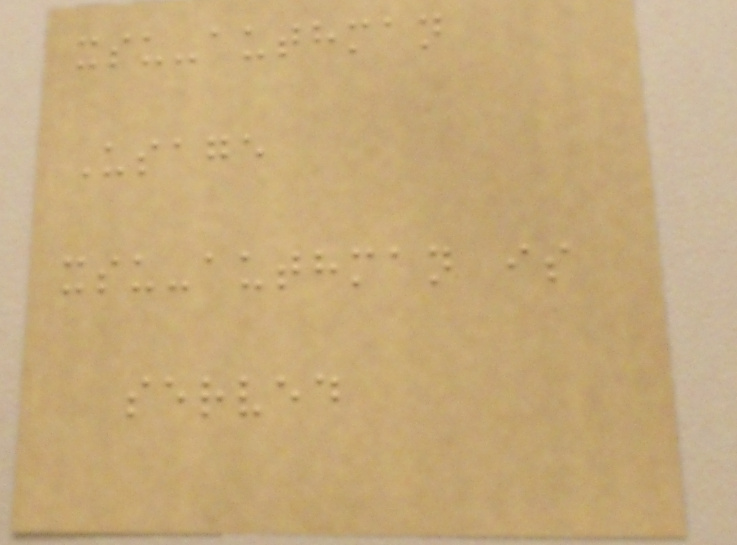xsu-authman
Usage
xsu-authman is
served
